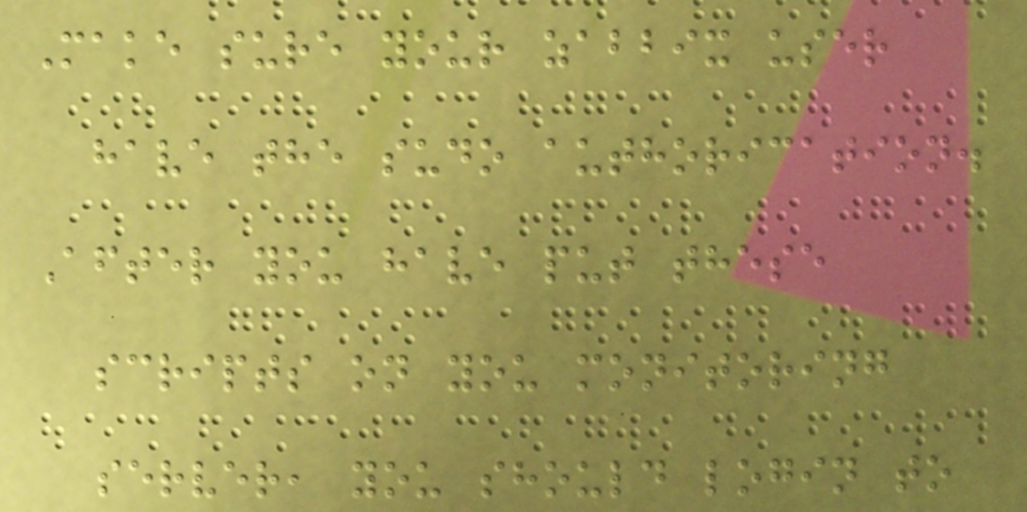Make sure your zabbix user
have the sudo authorication.
After you have put these
scripts on you monitoring
server, you should login to
